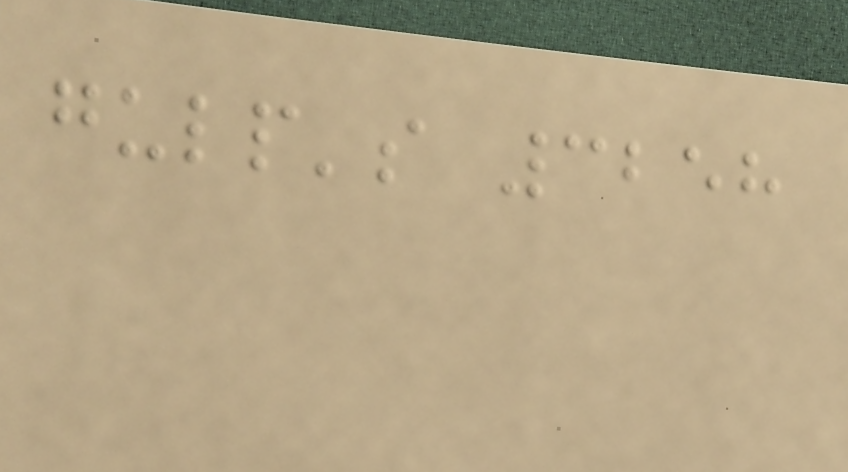gulp's 3258
